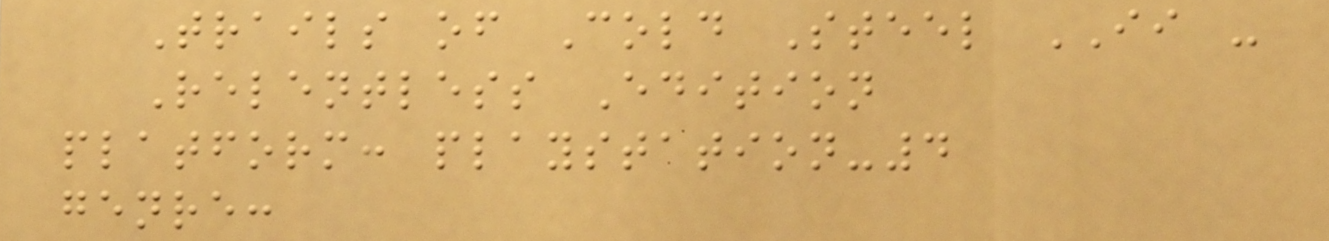Trails of Cold Steel II -
Relentless Edition
platform: playstation-4
genre:
